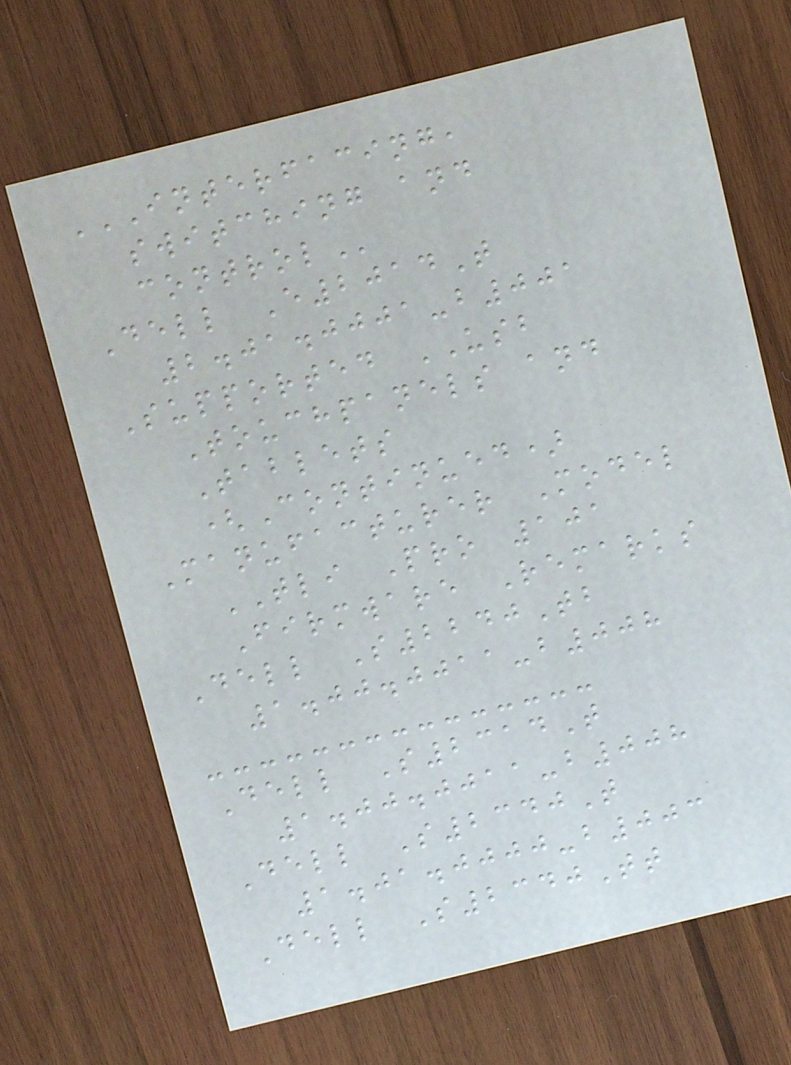INTERFACING,
SWITCHING AND
CONTROL
Dell E2014T
2.01.0001-b001
Supported USB
Touchpanels and
Tablets
(Continued)
Manufacturer Model
TLI Pro 101
Firmware Remarks
Dell S2240Tb
1.00.0011-b008
Dell S2314T
1.00.0011-b008
Dell S2340T
1.01.0000-b003
Dell S2340Tt
